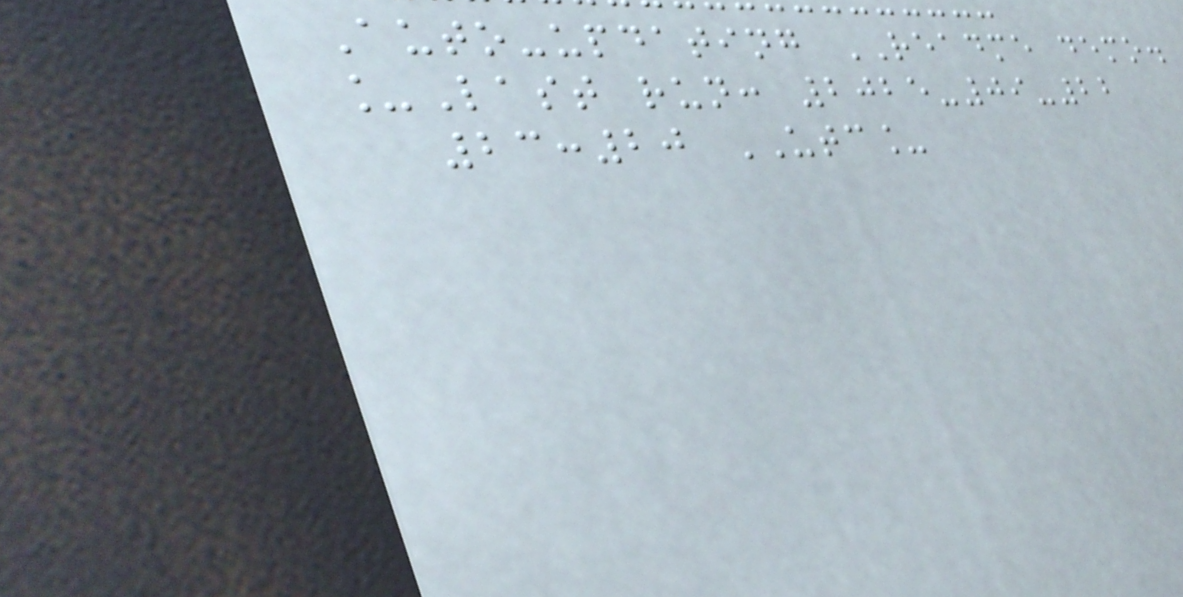Auto-updating README demo.
_Last run: 2025-09-22
23:20 UTC_
